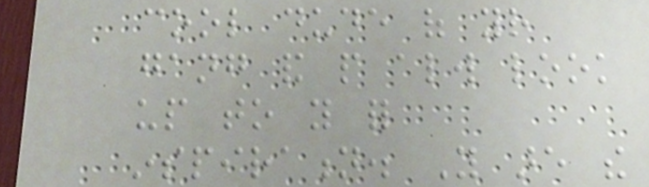cool dude of your
gang and people always look
up to you for
inspiration. You are the
